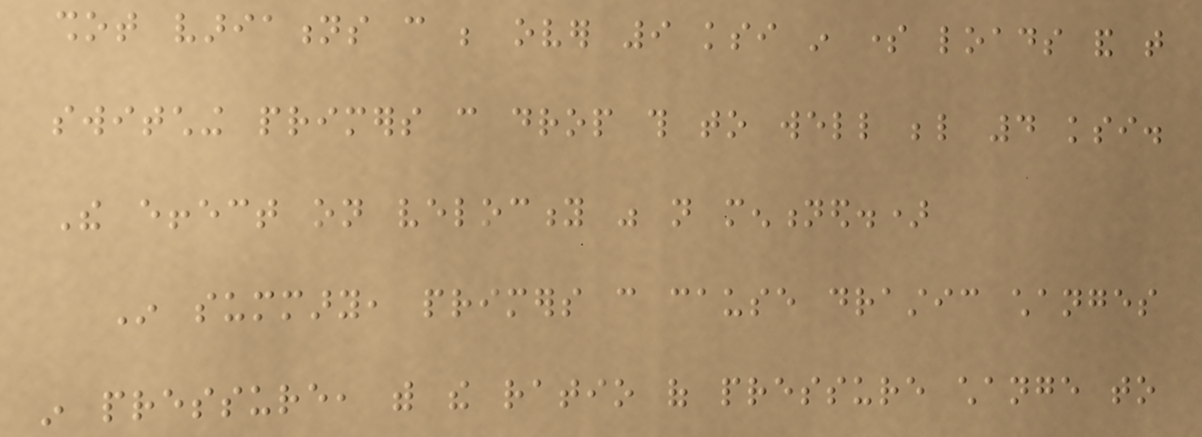shot variations can be over 9 ksi in some loads and that
switching primers can drop this to well below 4 ksi.
The effect on velocity was not mentioned.)
In summary, primers can cause drastic changes
in pressure, with the ratio of pressure change to
